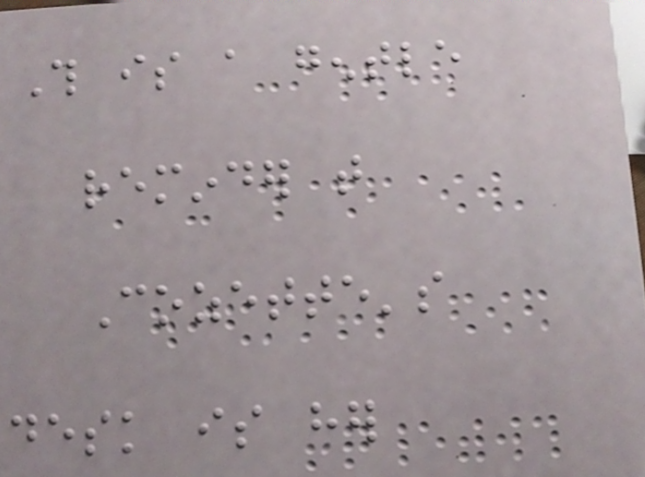This is a gentle
reminder that
Cozette's
desk is her
